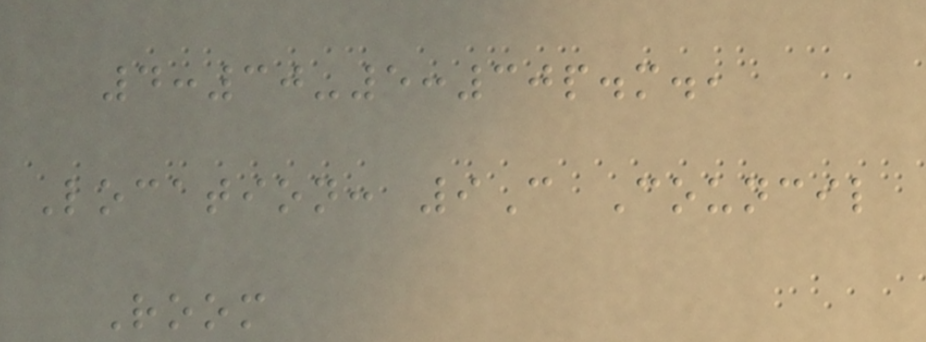4:30-5:30p.m.,
Location: 9C Council
Room
